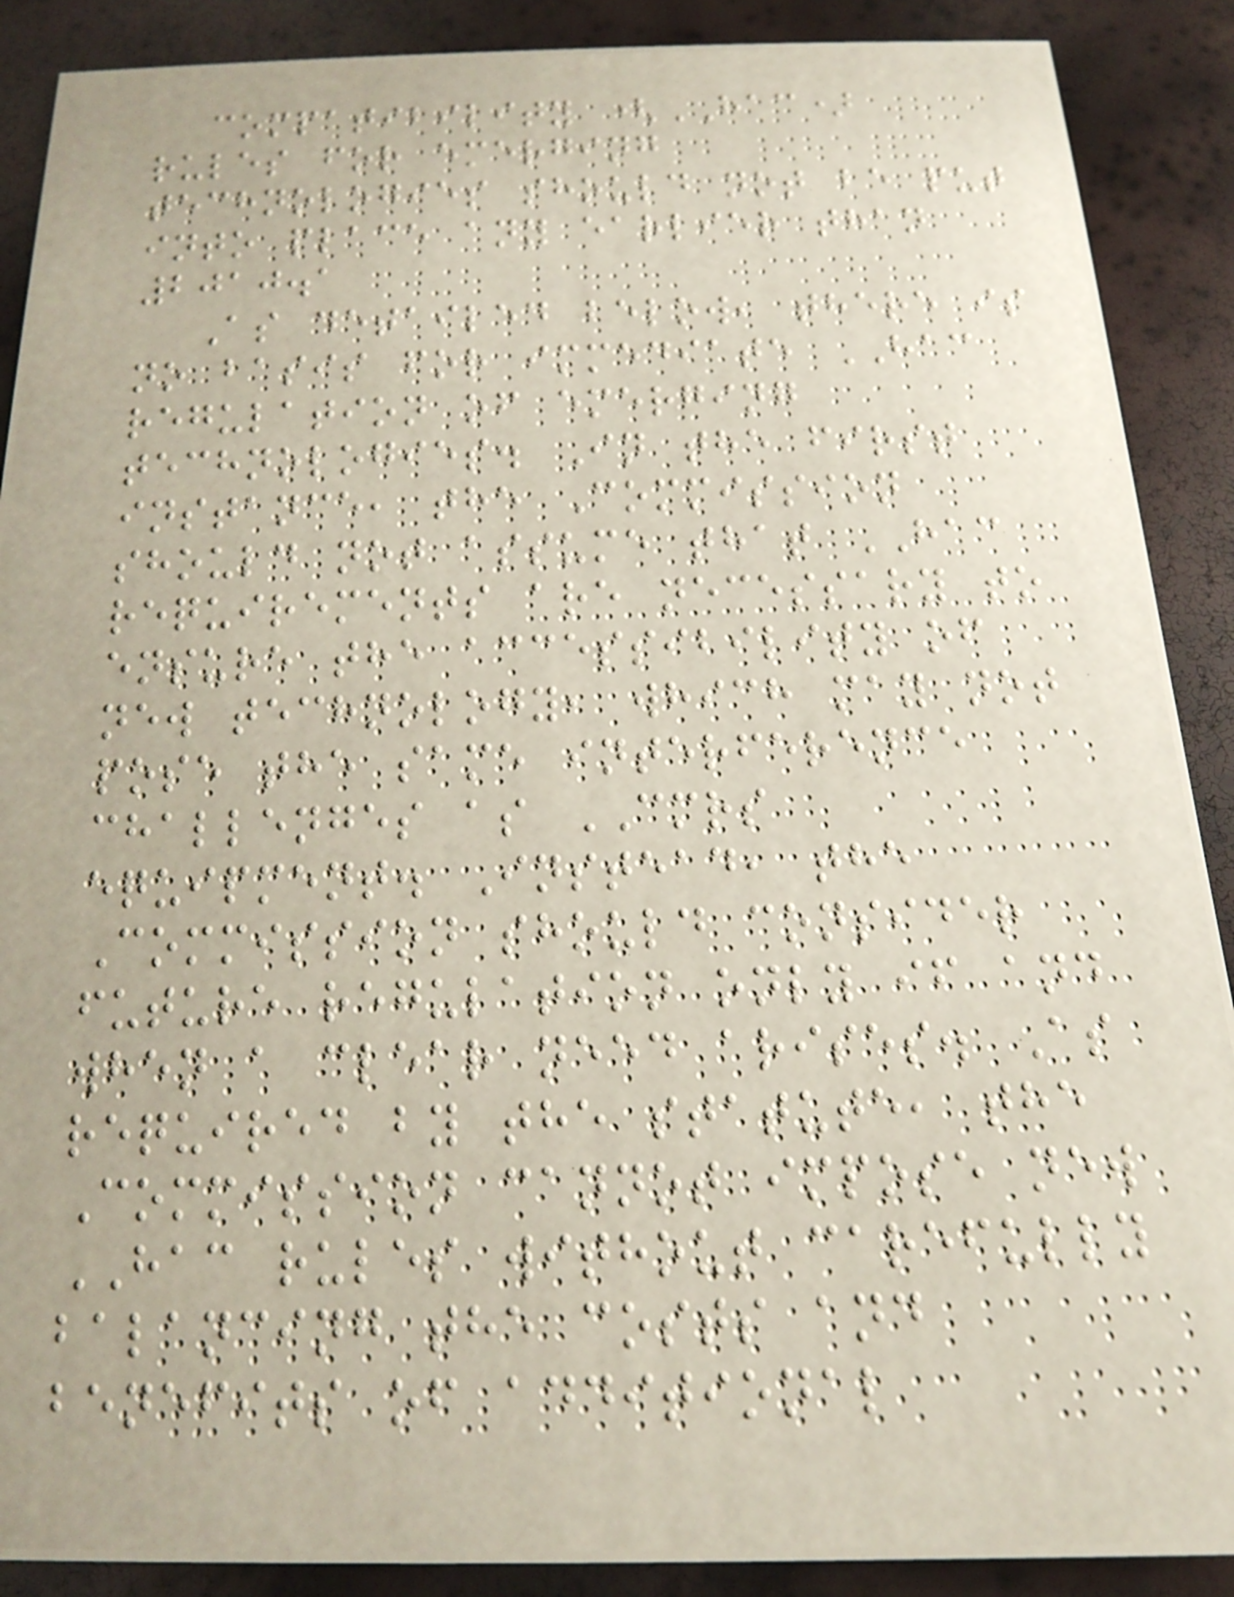compatibility (HAC)
rules for emerging
technologies should not be put
into place any earlier than
2010.1
As detailed below, there is
no basis for immediate HAC
regulation of emerging
technologies. In the first
instance, the Commission
should not assume that HAC
requirements are necessary to
ensure the accessibility of
new technology, which may not
pose the same interference
challenges as CMRS
equipment. Instead, the
Commission should consider
future regulation only if and
when a clear need arises. As
required by the statute, the
Commission cannot impose new
HAC rules without carefully
balancing the costs and
benefits of additional
